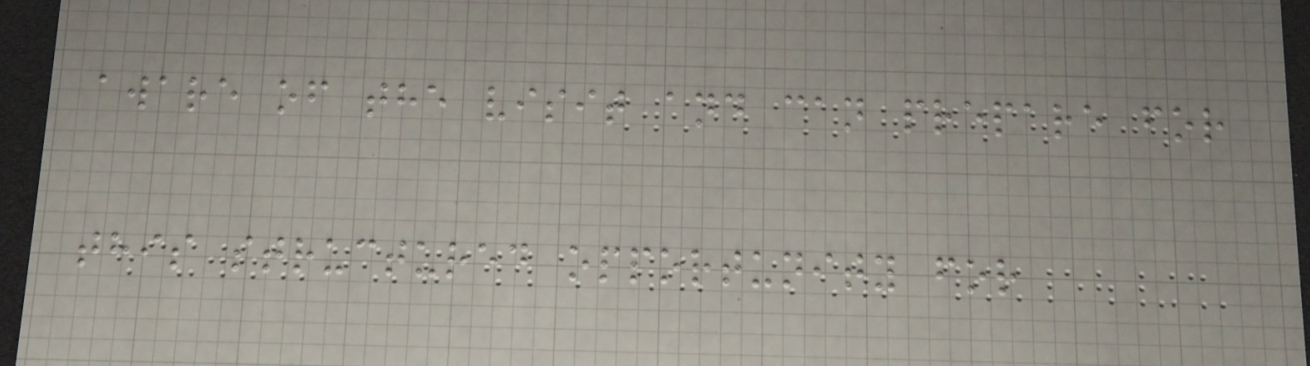aware of the visit and can prepare for
this structured opportunity for
